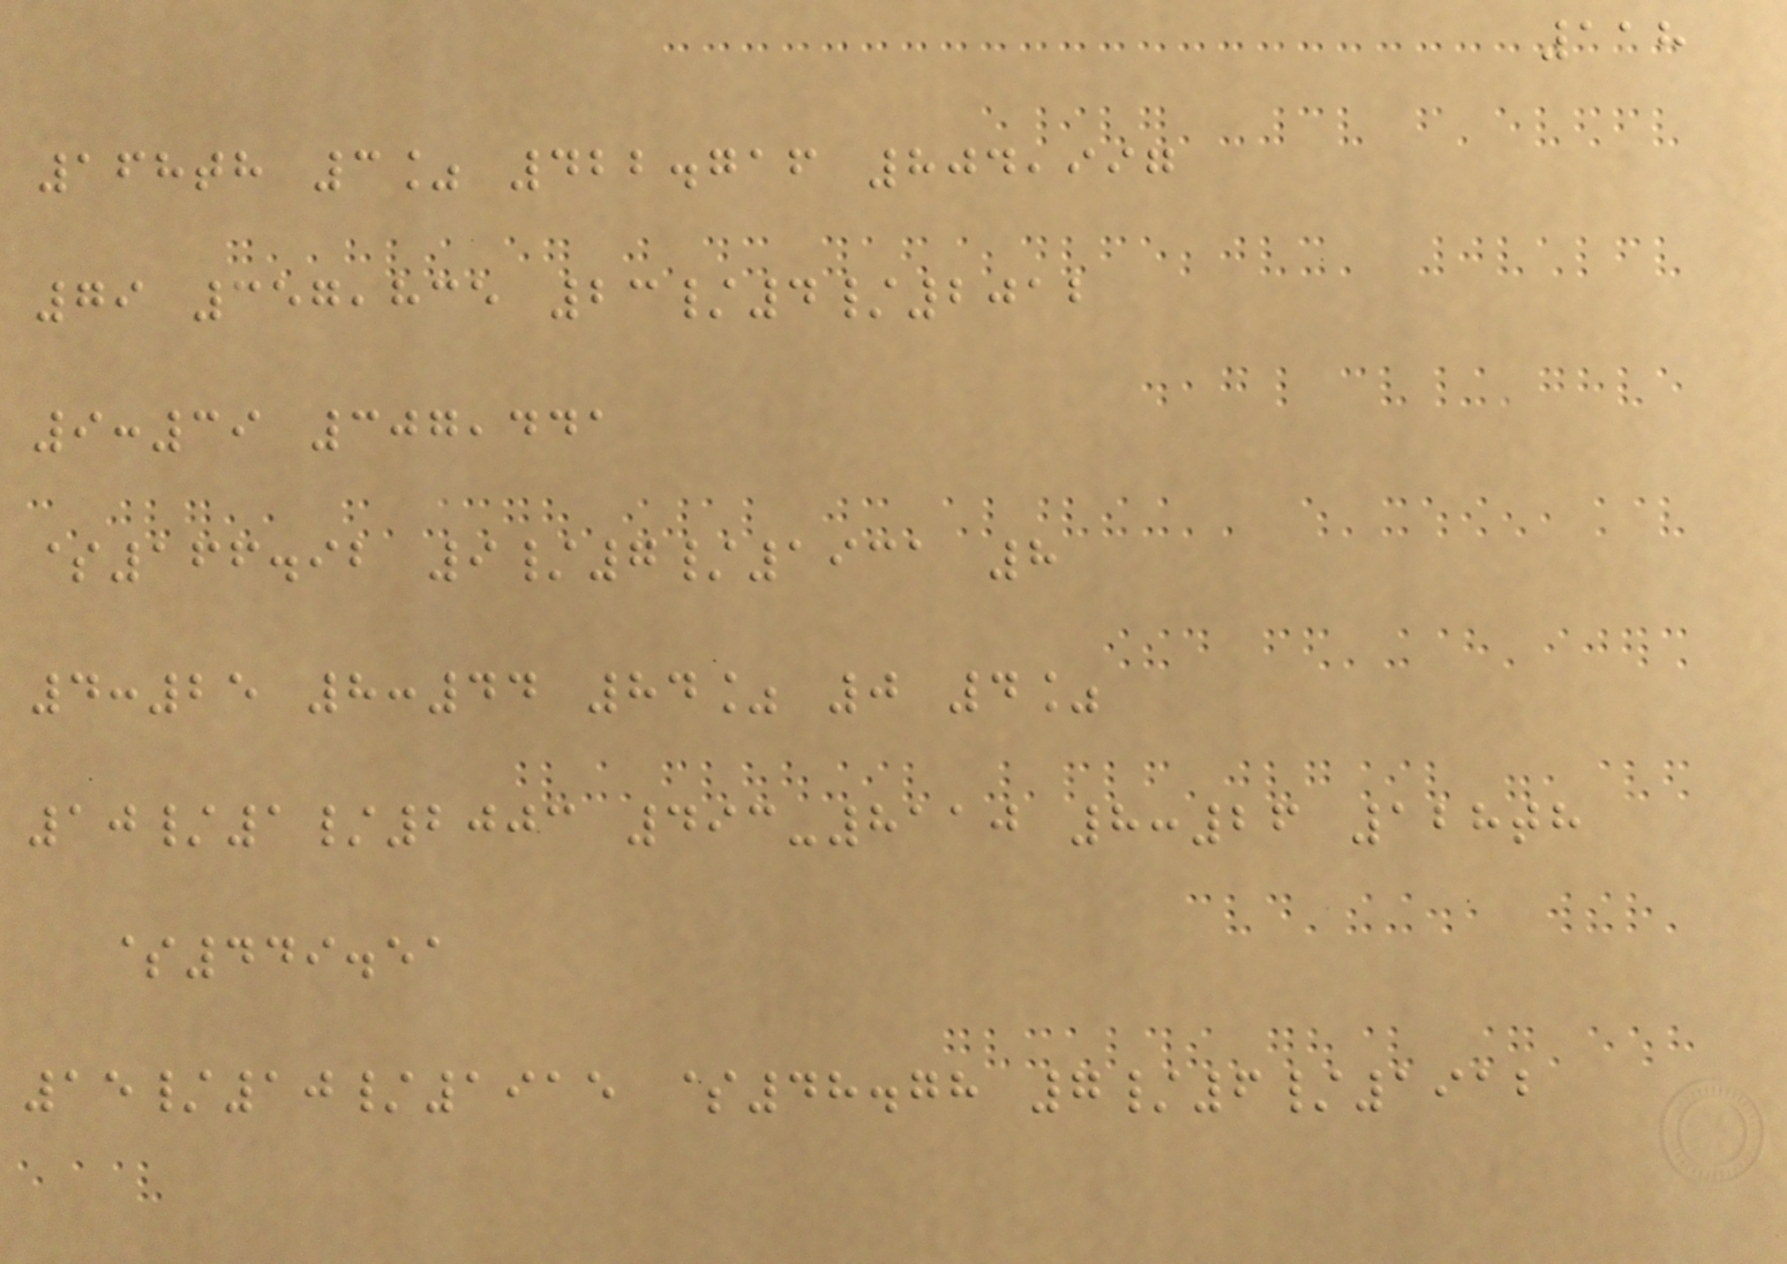118
168th 3% 422.716 804,997
79 357,835 23/4/2012
9:39 307,441
$166.92 9/7/1931 8
4:25 8:44 84% 0 4%
10/1/2003 493-8110 8:26 128th
$449.51
15/10/1915 $48.78 7/6/1912
